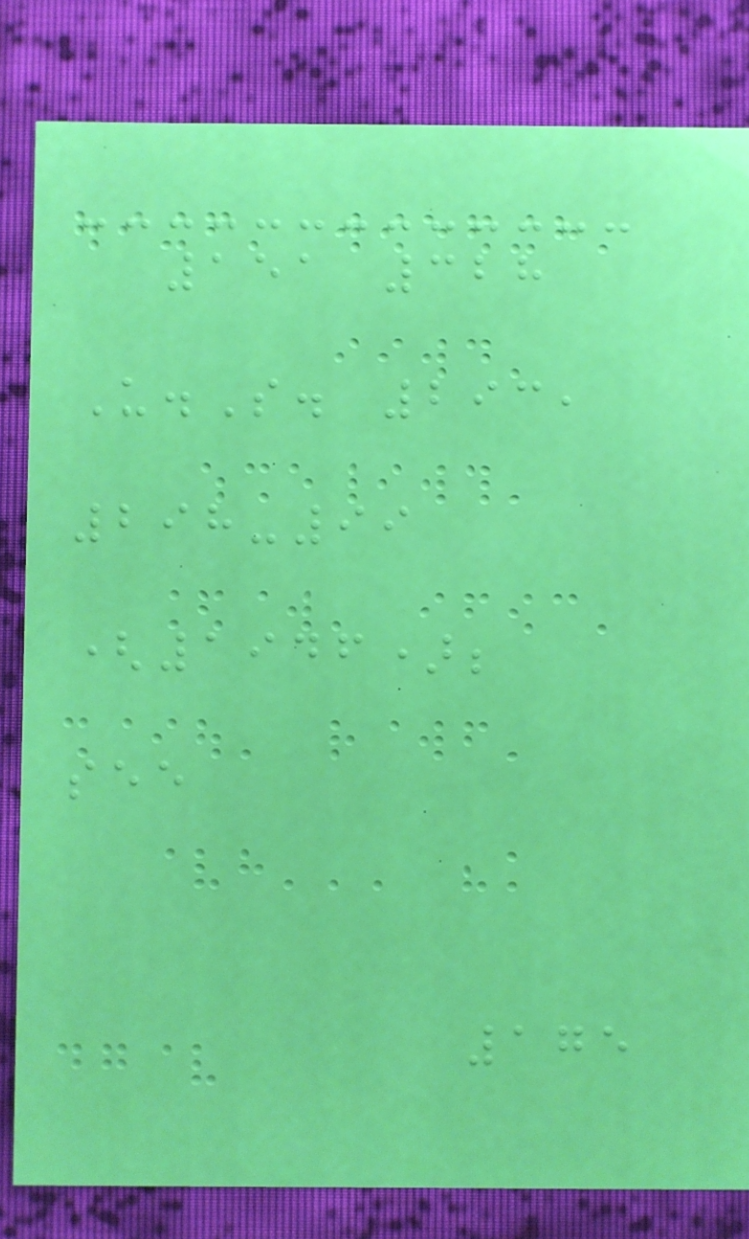151 328
U.S. 293,
298-99
(1946);
see
175
